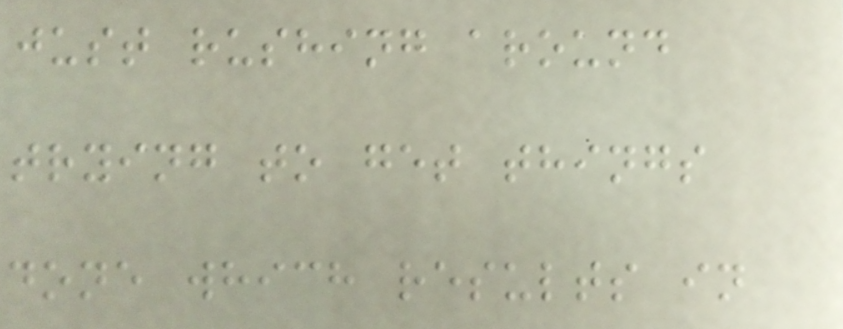just rushing around
trying to get things
done which results in
